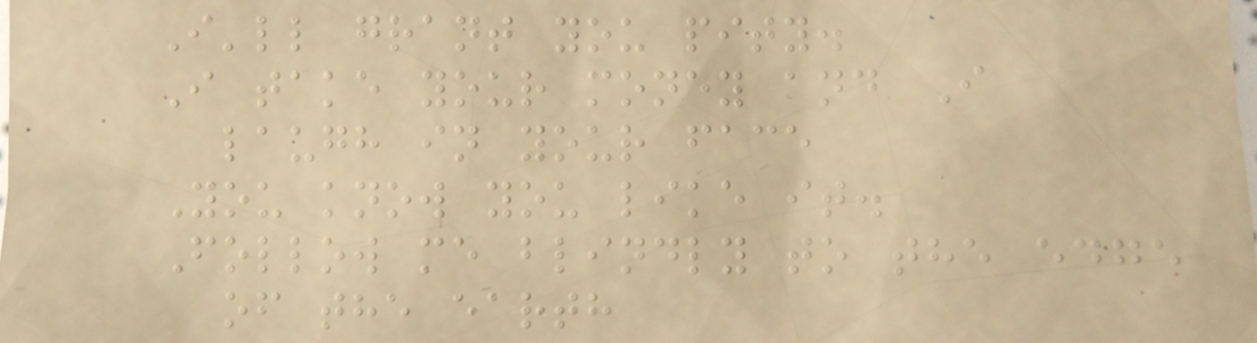I'll grant you pity.
I take your money and I
laugh in your face
You know you like it.
Follow me blindly to the edge
of the earth
